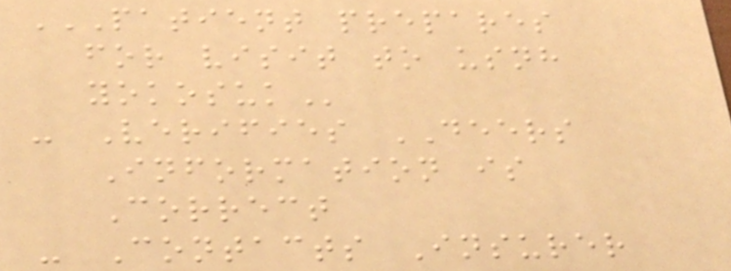PATIENT PREPARES
FOR VISIT TO USNH
YOKOSUK
- Verifies DEERS
Information is
Correct
- Contacts Insurer
